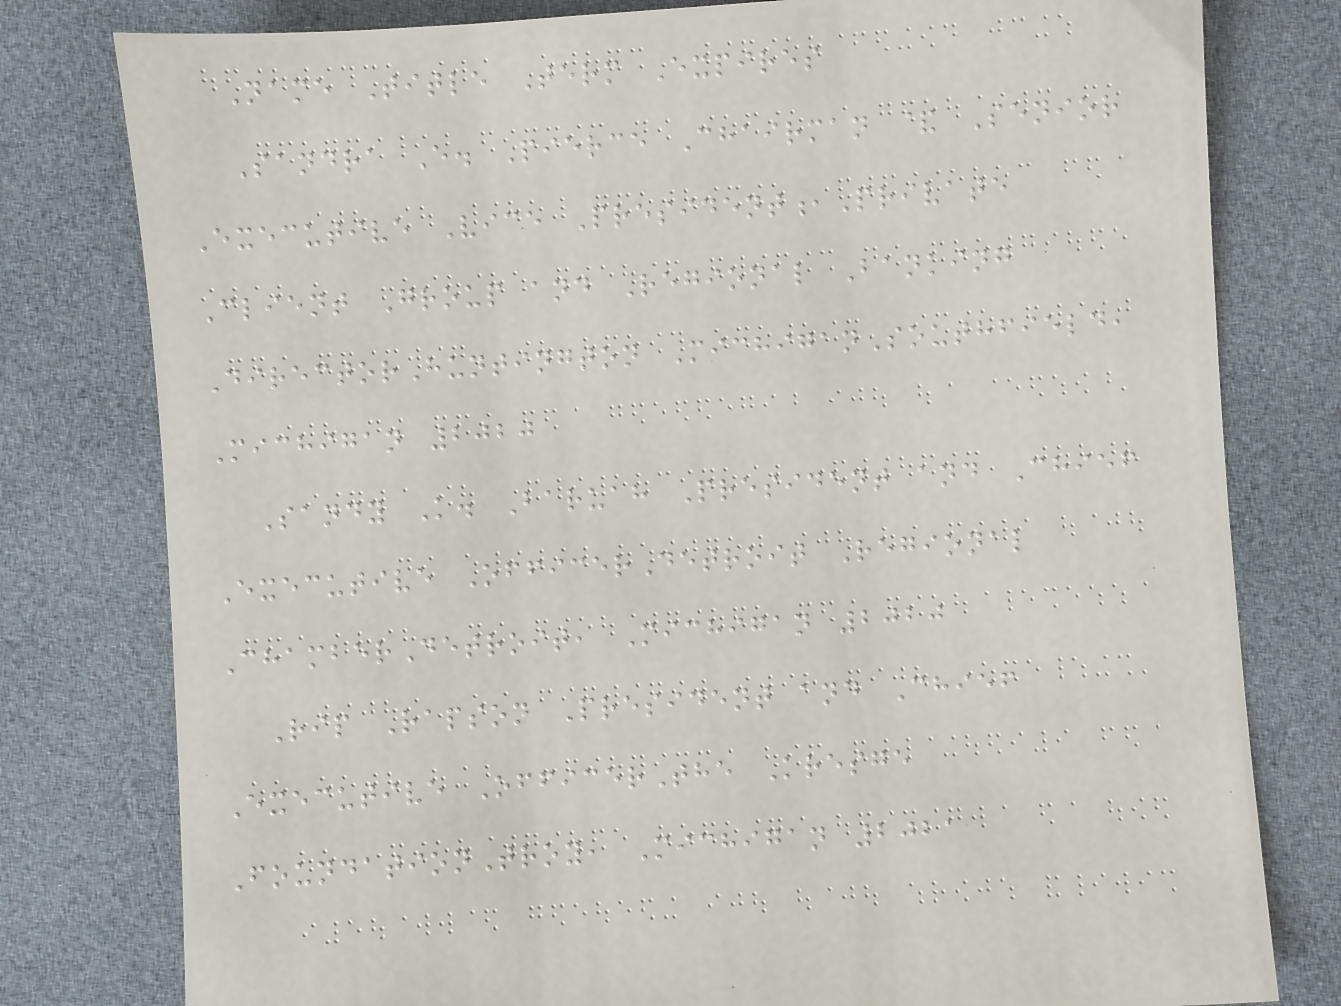Name Title Term Expires
Sandra E. Pierce Chairman & Senior
Executive Vice President,Private
Client Group and Regional Banking
DirectorHuntington MichiganSouthfield,
Michigan 2020
Sandy K. Baruah President and Chief
Executive OfficerDetroit Regional
ChamberDetroit, Michigan 2020
Rip Rapson President and Chief
Executive OfficerThe Kresge
FoundationTroy, Michigan 2021
